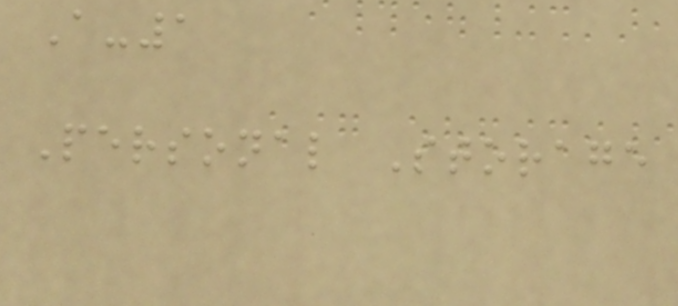A-1
Personal Storage
